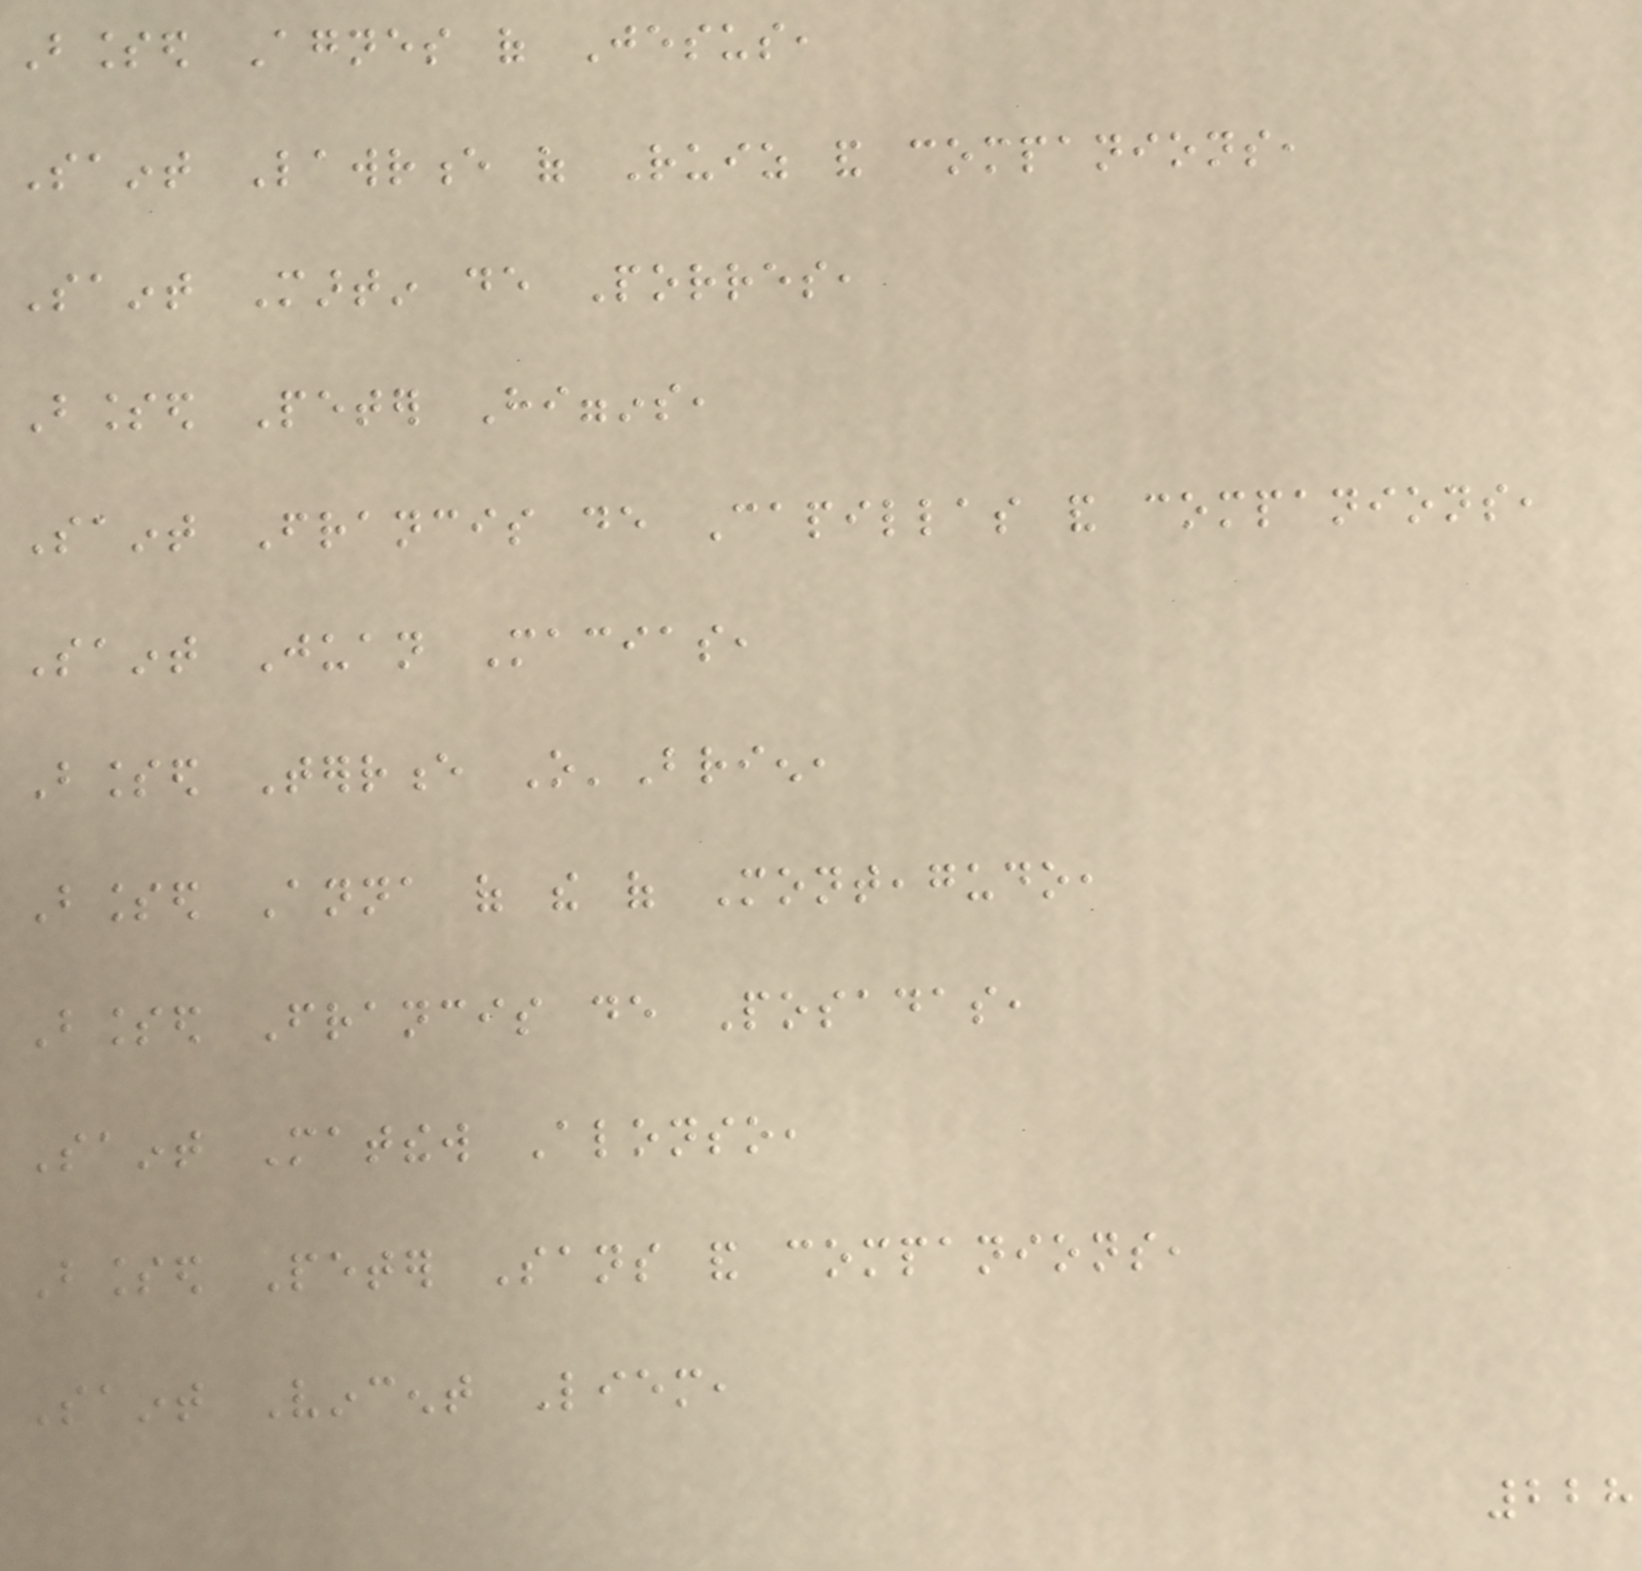Blessed Agnes of Jesus,
Saint Lawrence of Ruiz and companions,
Saint Martin de Porres,
Blessed Peter Higgins,
Saint Francis de Capillas and companions,
Saint Juan Macias,
Blessed Terrence O'Brien,
Blessed Anna of the of Monteagudo,
Blessed Francis de Posadas,
Saint Matthew Alonso,
Blessed Peter Sans and companions,
Saint Vincent Liem,
228
